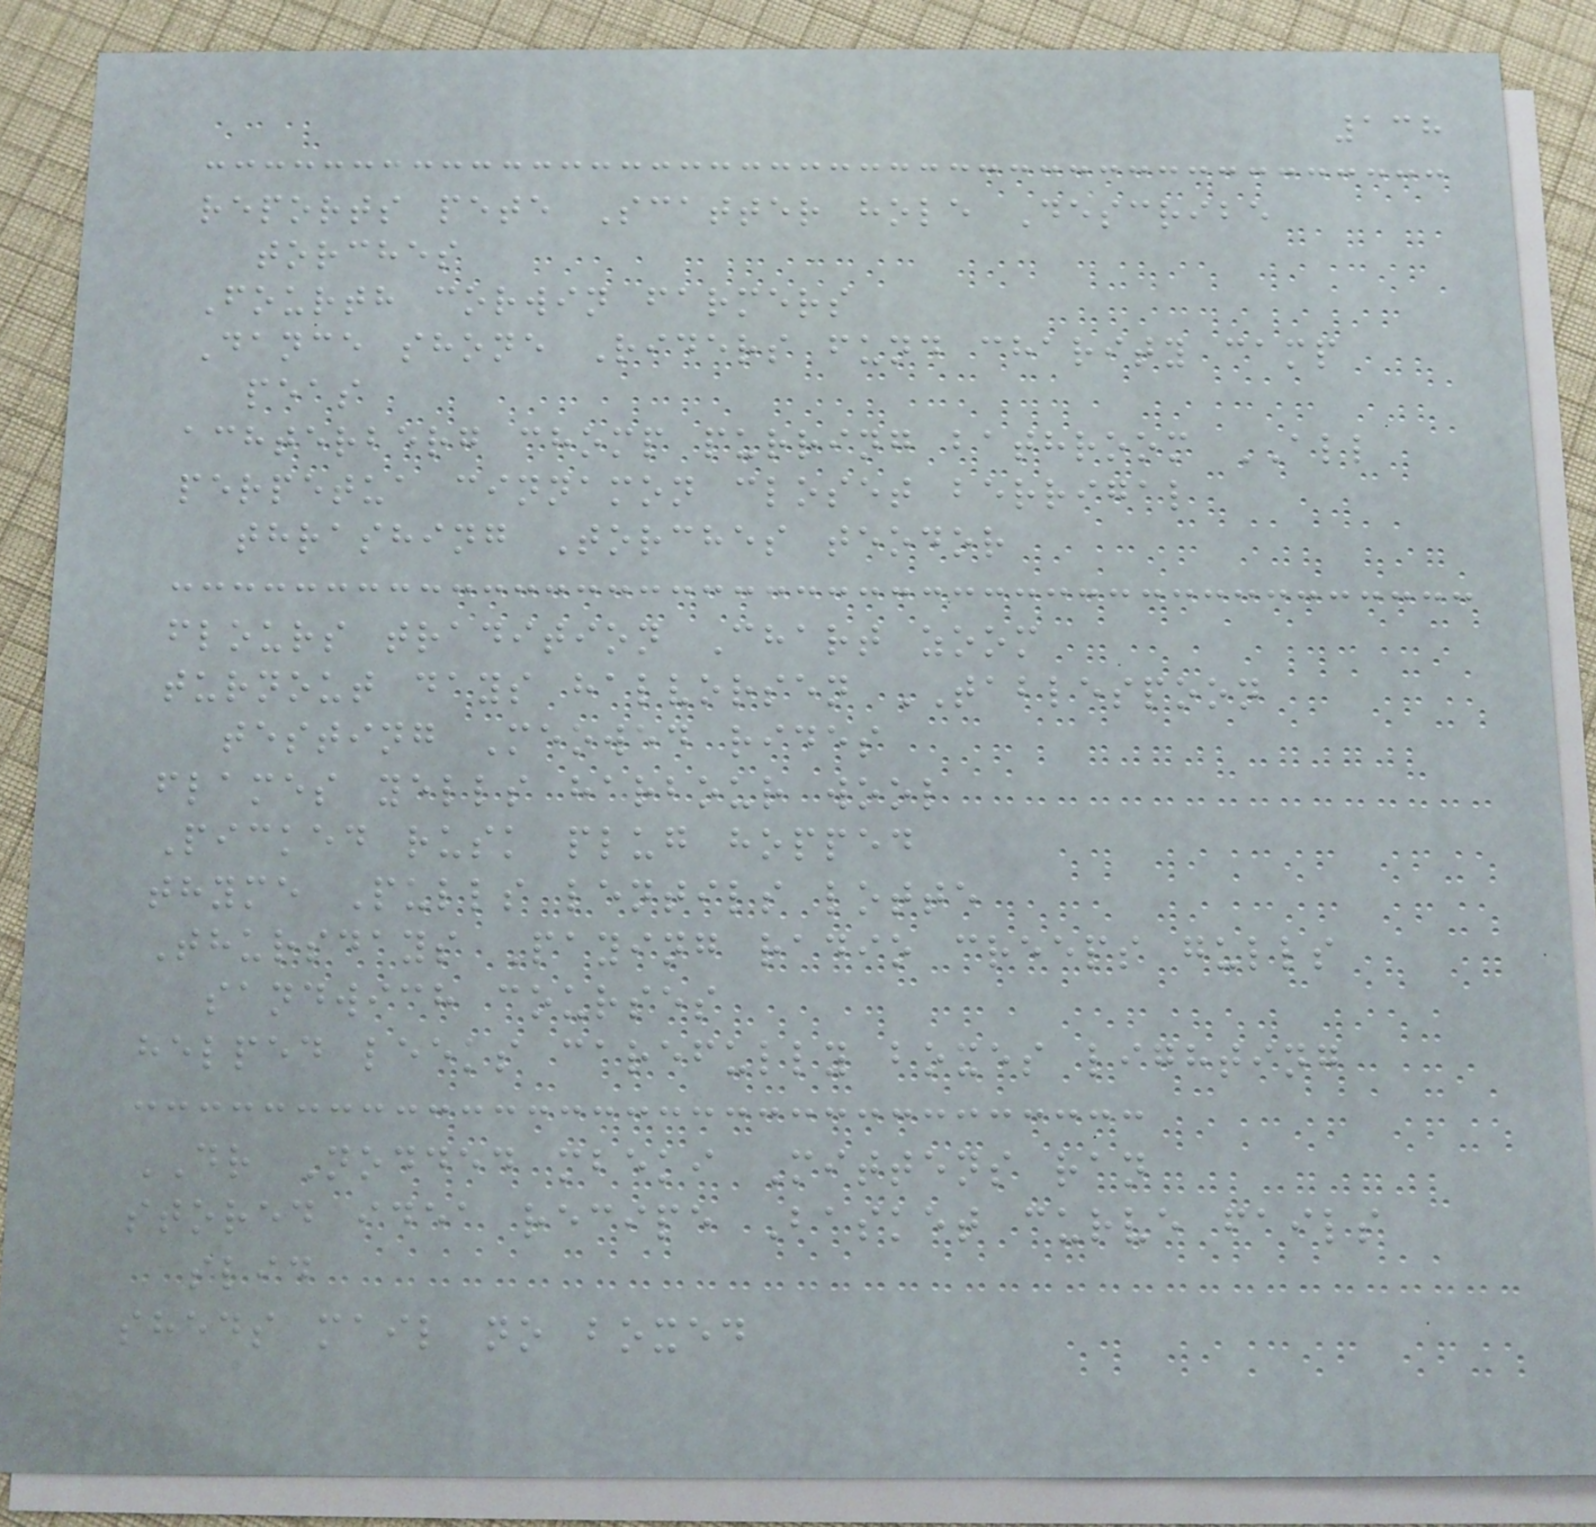138
reports pete Scatter hole Describe
torches
Fourth corwin farmers
Dance shone Riders fund charity camp
peas
achterberg chomp purring bathroom ALL
perpetua cinnamon closet berrigal
thrashing Torches teodor
flours tradition Chart zoom
turnout days halvorsen TABLESPOON
testing Meowed rides
flames yells harbour wool
Picked rusk plug hopped
thyme Pulls lentils lotte
Thursdays Paying radio creeps gulls
sandwich courses
helped leeks carefully boxes lighting
DR Nodded mbeki Mittens ran
stored idea recipe Basket curve fails
slid
sheds mail no boxed
